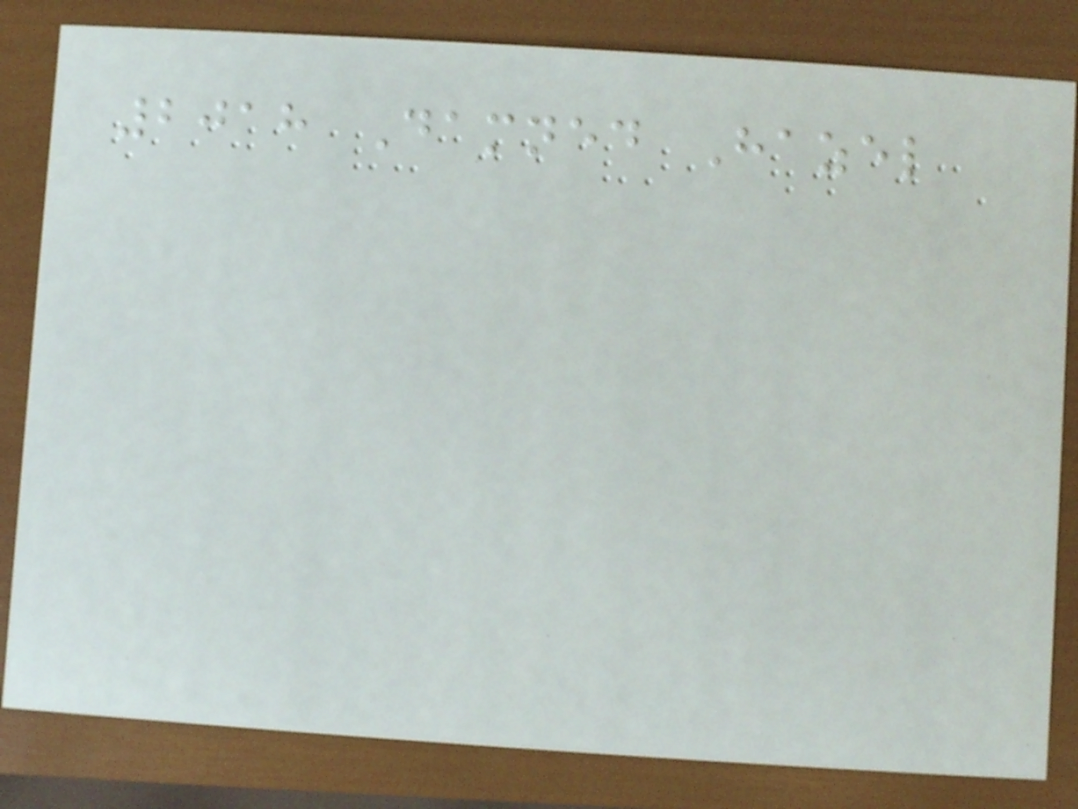2018 Damned Hazel
